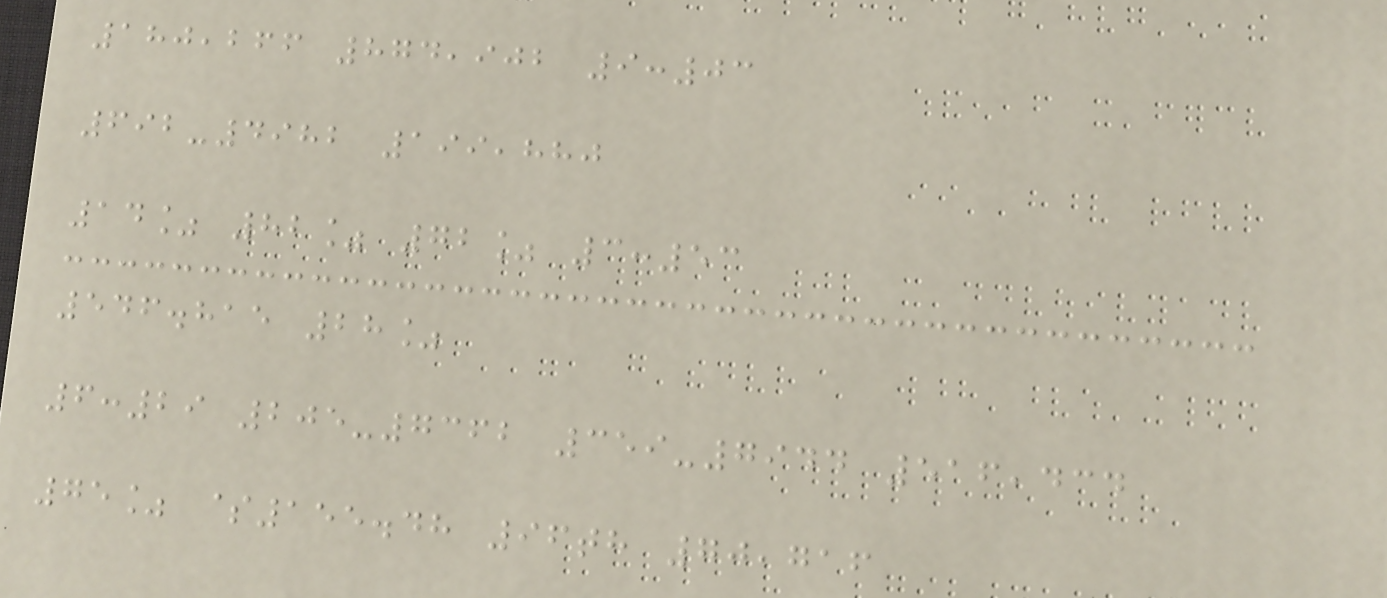180,266 874,902 9:03
692-4982 199,880
14% 82% 72% 3:53
546.815 28%
6:29 205-7362 359-7944 516,434
75% $155.48 96th 70,716
